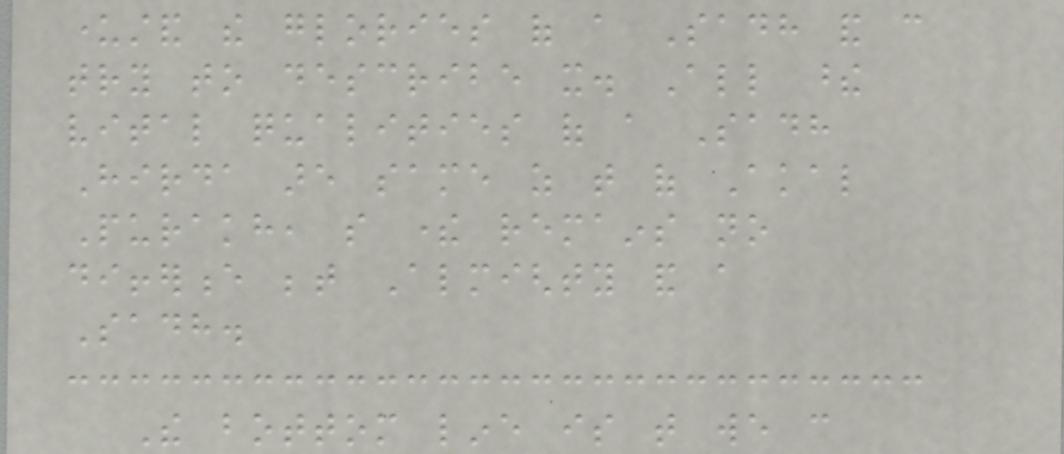understand the glories of a Sadh and can
try to describe it. All these
vital qualities of a Sadh
Hirda are same as that of Akal
Purakh, so there remains no
difference between Almighty and a
Sadh.
The bottom line is that we can
